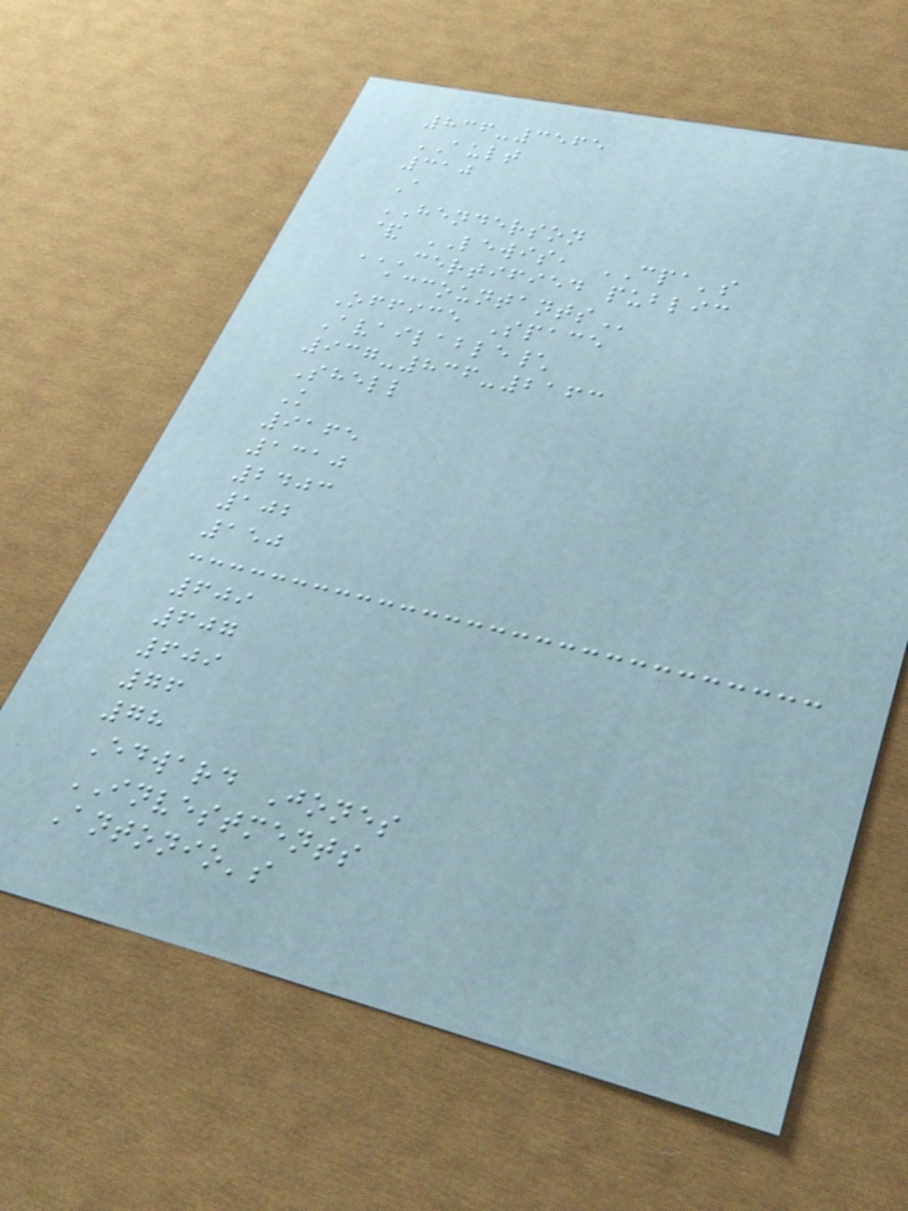836-3565
AULT
310
A
HENDERSON
& LEWIS, CPA's
CERTIFIED PUBLIC
ACCOUNTANTS
Office Space
Available\
937-836-2163
Shell
K
9165
1310
2403
102
150
609
607
609
76
78
Edward Jones
INVESTMENTS
Antonio's
